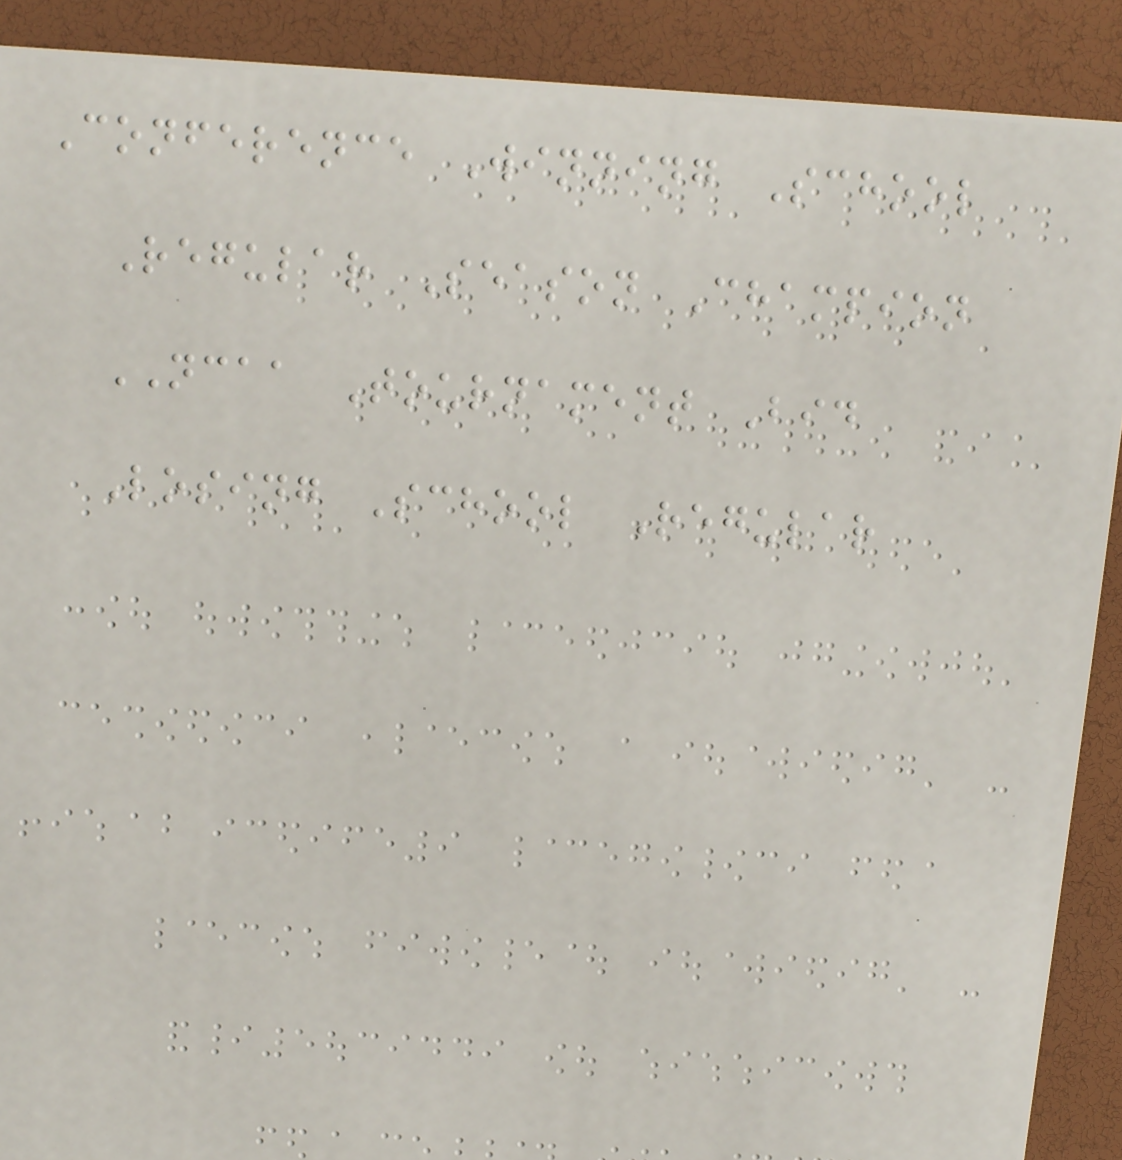Conference Winning School
Regular Season Champion
NCAA Tournament Bid
Losing School Regular
